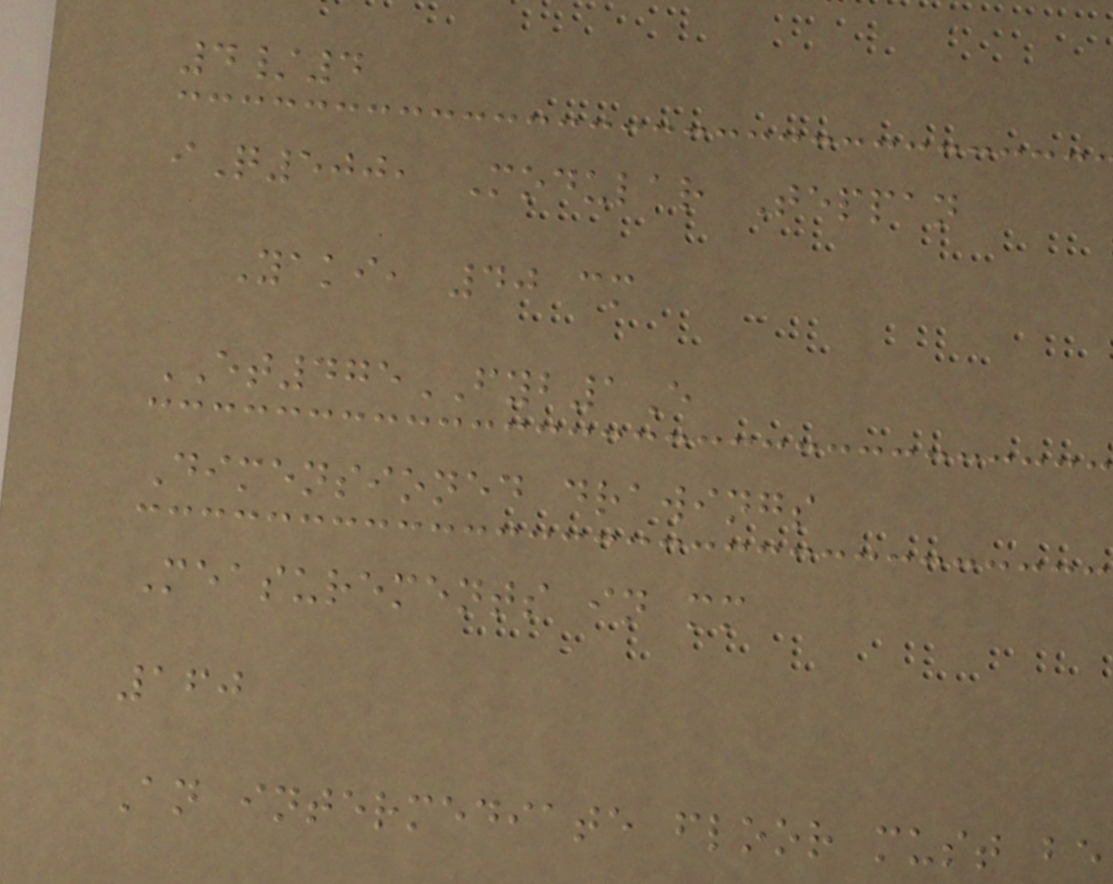4/4
iQ500, Modular Teppan
Yaki, 40 cm
ET475FYB1E
Dimensioned drawings
Measurements in mm
160
An intermediate floor must be
